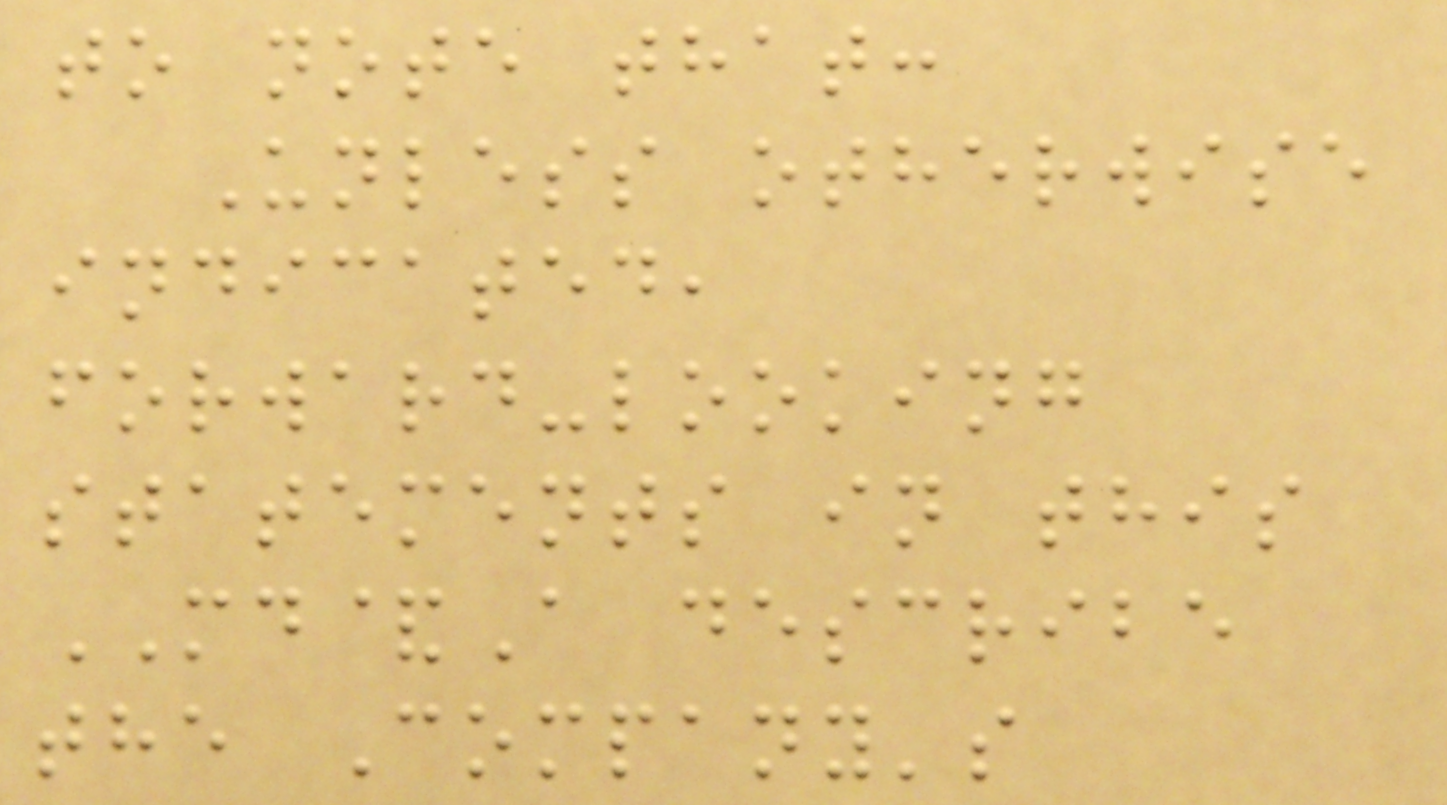to note that:
Unless otherwise
indicated,
forward-looking
statements in this
MD&A describe
the Company's
